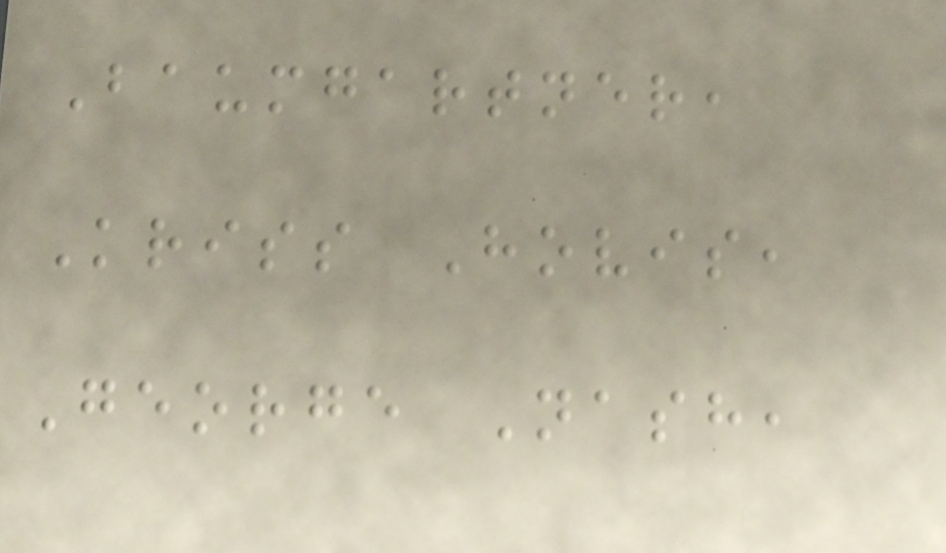Baumgartner,
Kriss Hovis,
George Nash,
